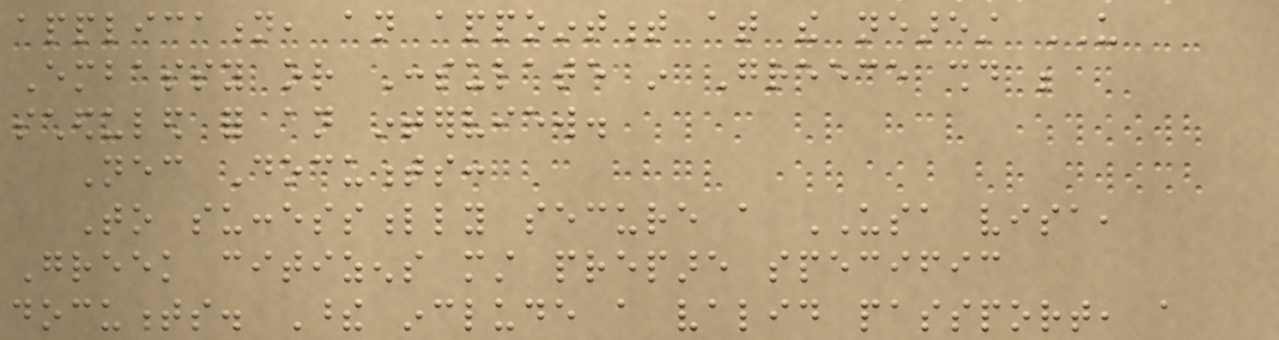application, an appointment at the nearest US
Embassy or Consulate in Greece should be
scheduled for an interview.
Necessary Documents:
To successfully secure a USA visa,
Greek citizens must prepare specific
documents. These include a valid passport, a
